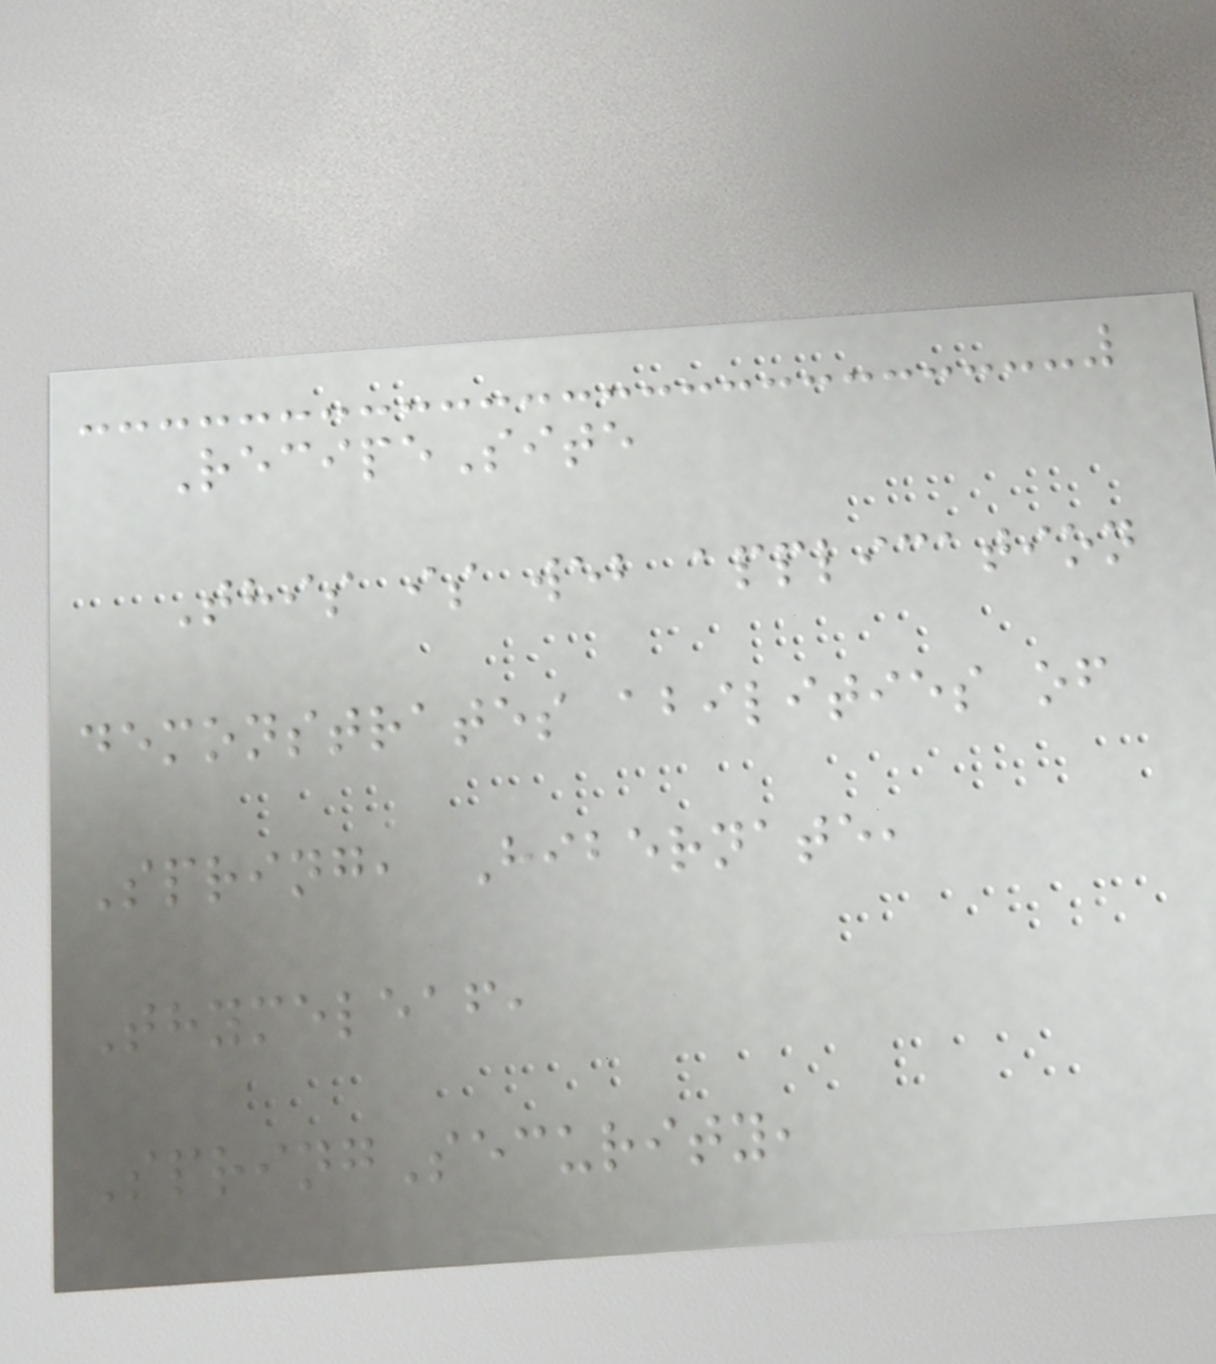RecipeSite
This is web application
demonstrates abilities of
Spring, Hibernate,
Thymeleaf,
SpringSecurity,
